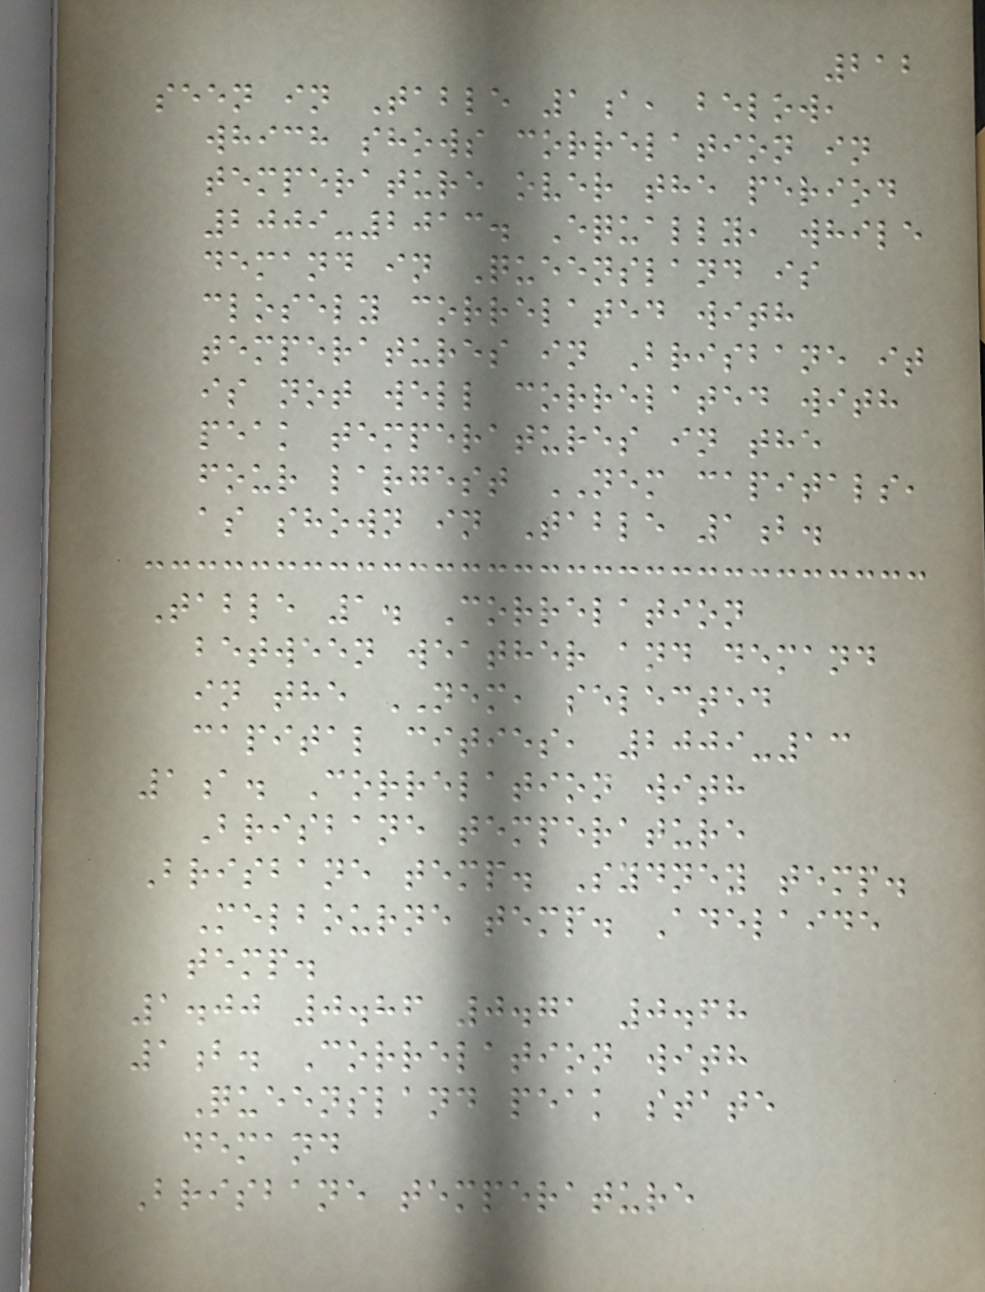212
seen in Table 1a, below,
which shows correlation in
temperature over the period
2009-2013. Equally, while
demand in Queensland is
closely correlated with
temperatures in Brisbane it
is not well correlated with
peak temperatures in the
four largest NEM capitals,
as shown in Table 1b.
Table 1. Correlation
between weather and demand
in the NEM, selected
capital cities, 2009-13
1a. Correlation with
Brisbane temperature
Brisbane temp. Sydney temp.
Melbourne temp. Adelaide
temp.
1.00 0.86 0.71 0.68
1b. Correlation with
Queensland peak state
demand
Brisbane temperature
